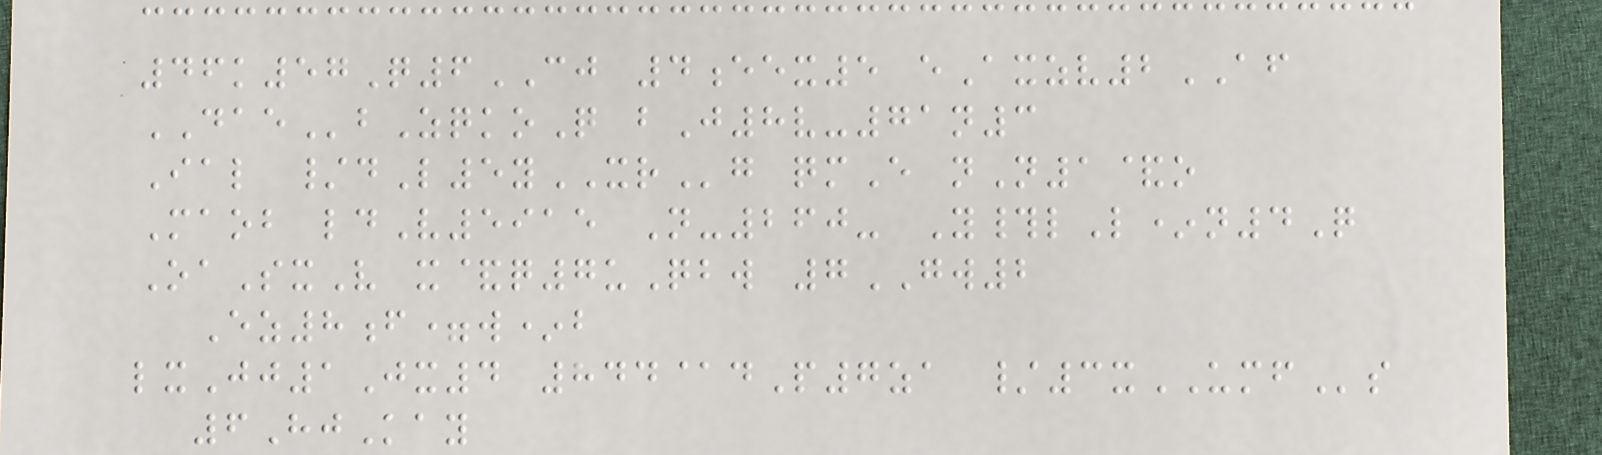46k57Q6CJ 4eex5 eAxzv2AF
DAEbZqkoQ bJ8v-71n3
Ial /dL5yXRg qmE nN1&o
Maob ldV5915 N-260- Y#lL*n4Q
OaSxV x&q7uQbw 7GW2
Ez8f=w*b
lxJj1Jx4 844@dP7za /3xUMFs
6HjKay
